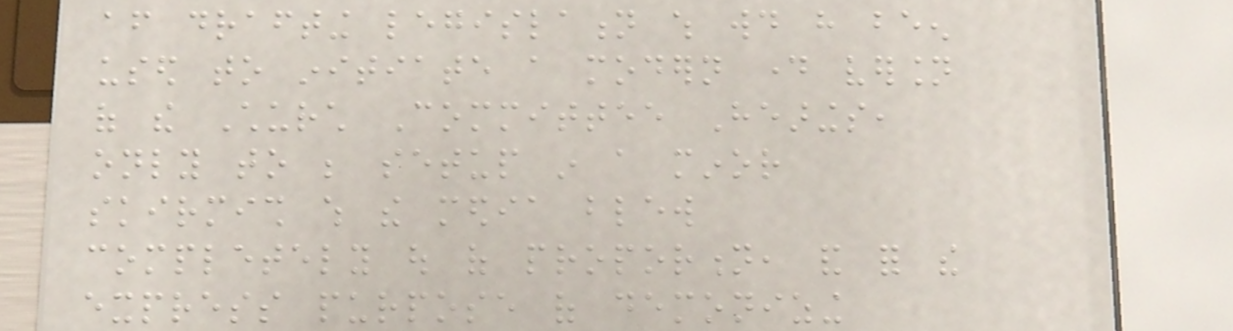after drafting legislation which would have been
used to initiate a modern day version
of the Church Committee Hearings,
only to be setup in a minor
skirmish which the media blew
completely out of proportion, and for the
express purpose of demonizing
